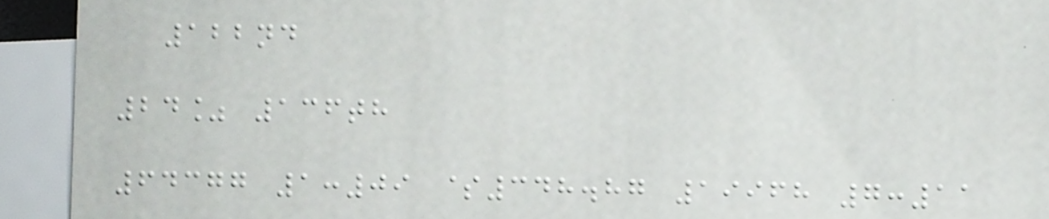122nd
24% 136th
64377 1:09 $348.87 19968 7:11
